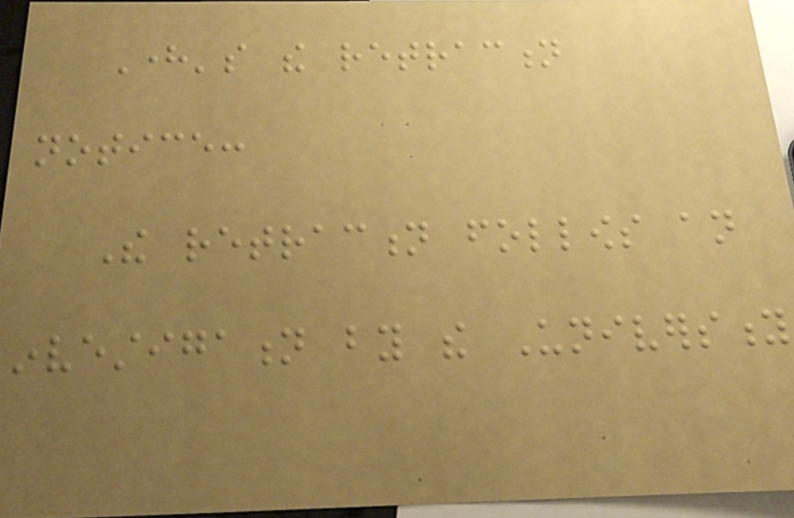Here's the retraction
notice:
The retraction follows an
investigation by the University
